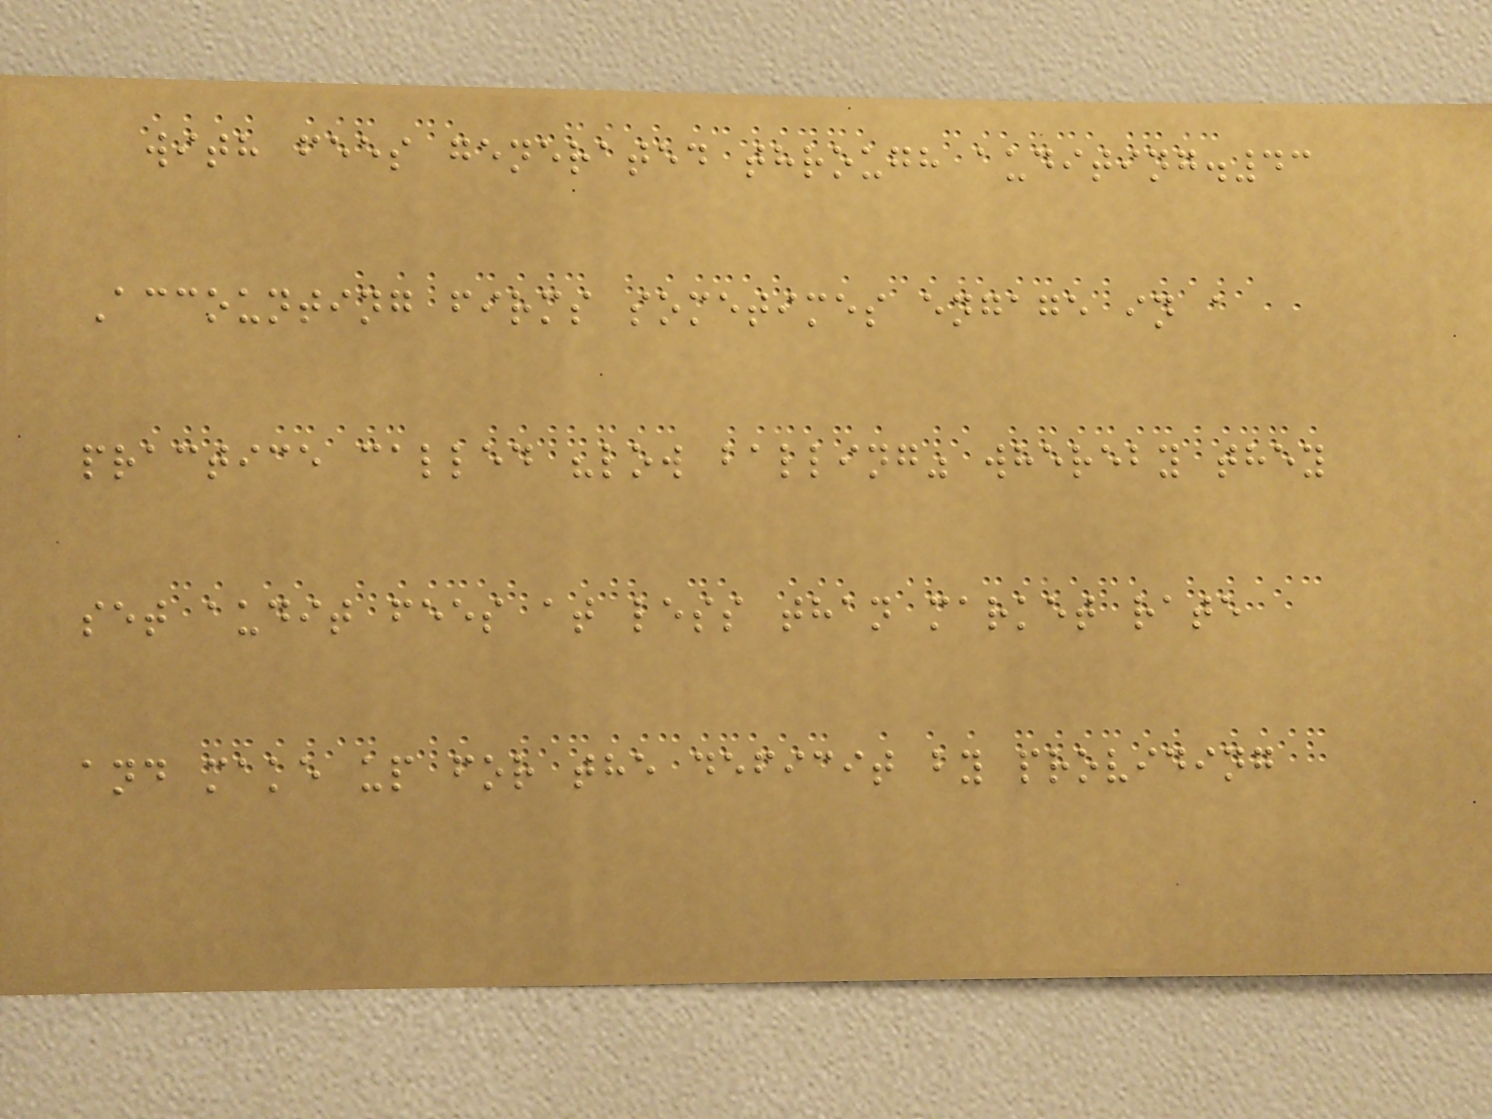with fees generated through auditing.43
Accounting firms sometimes engage in a
practice called "low balling" whereby they
set audit fees at less than market rate
and make up for the deficit by providing
